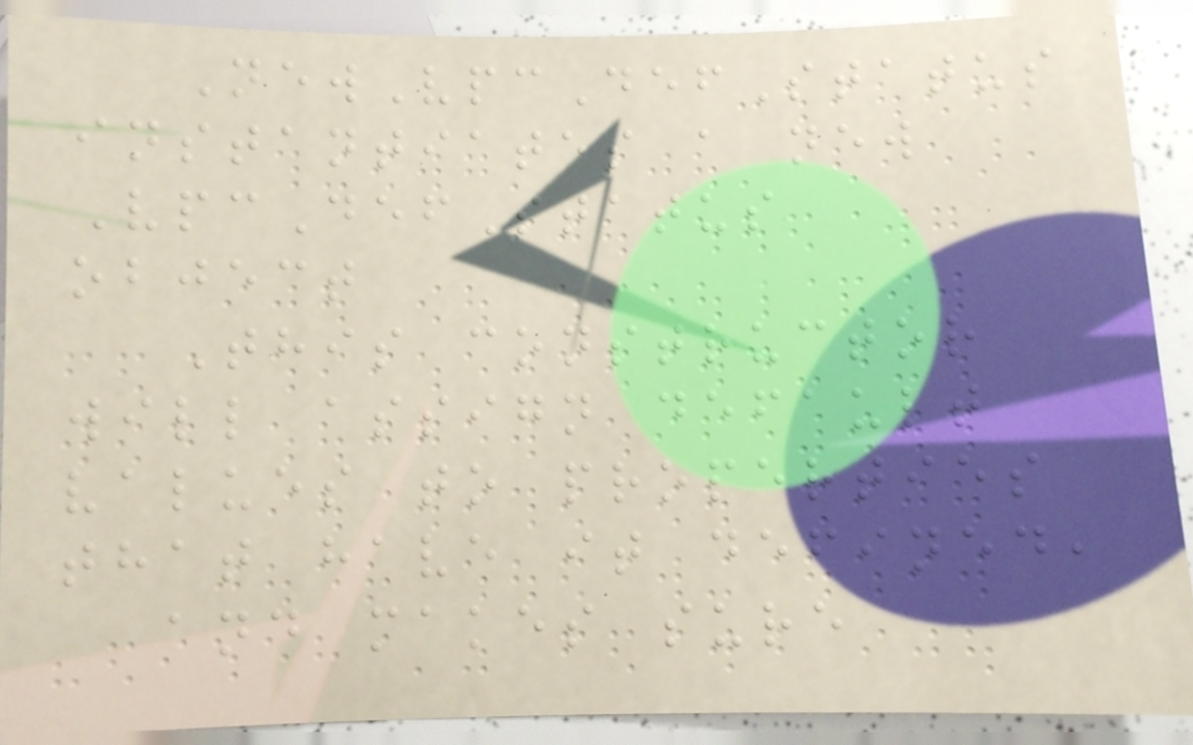NewVpcDefStatus
instantiates a new
VpcDefStatus
object
This constructor
will assign default
values to properties
that have it defined,
and makes sure
